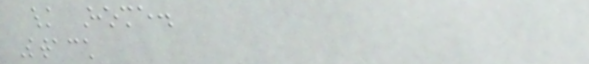/ Home.
Stack
